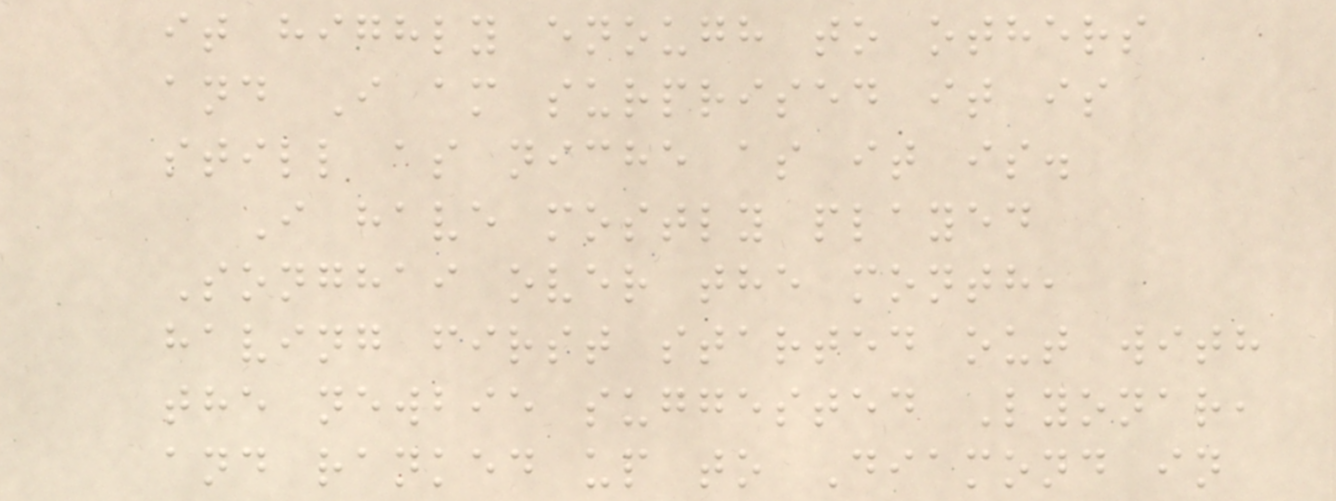it highly enough to others
and I am surprised it is
still as niche as it is.
I have mostly played
Songhai over the month,
having first started out with
the newbie suggested Lyonar,
and ranked up to Diamond in
